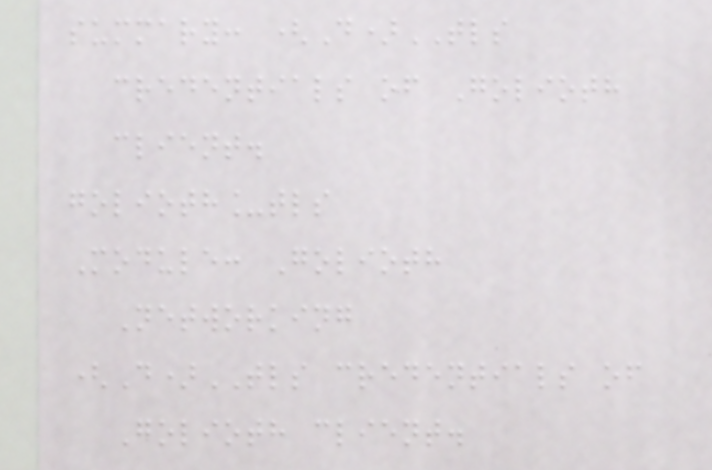summary: (D)TLS
credentials of Golioth
client.
golioth_tls
Module: Golioth
Networking
(D)TLS credentials of
Golioth client.
